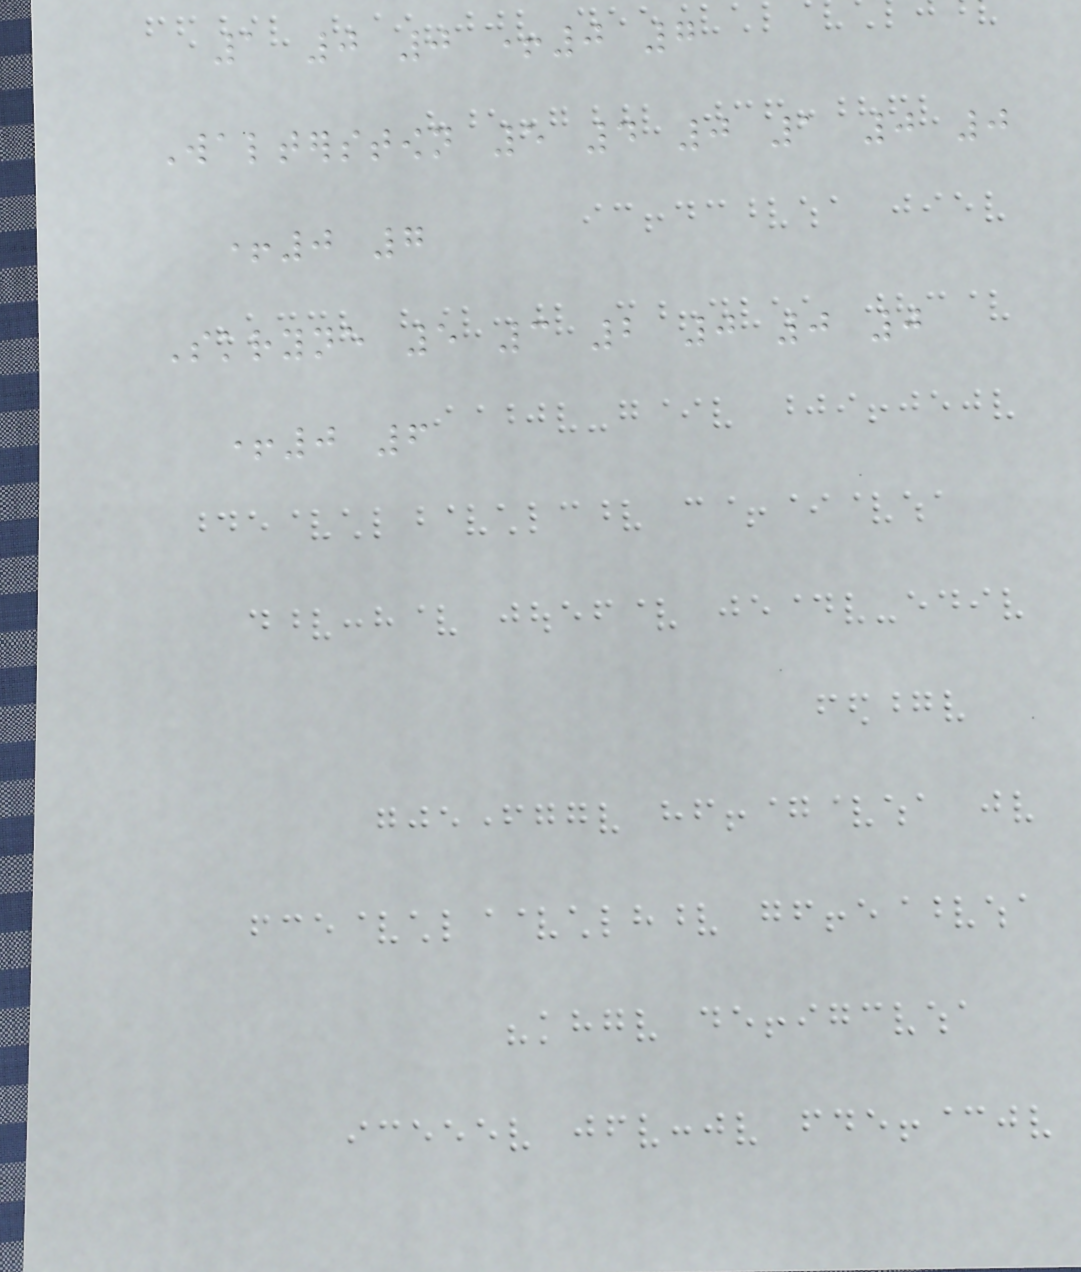1 0 0 +0 7
Walterstown 5 4 0 1 0 0
+0 7
Skryne 5 3 2 0 0 0
+0 6
